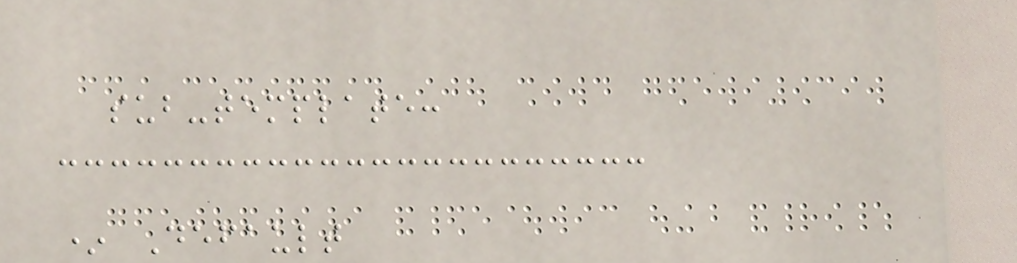sub-template:
* Default
